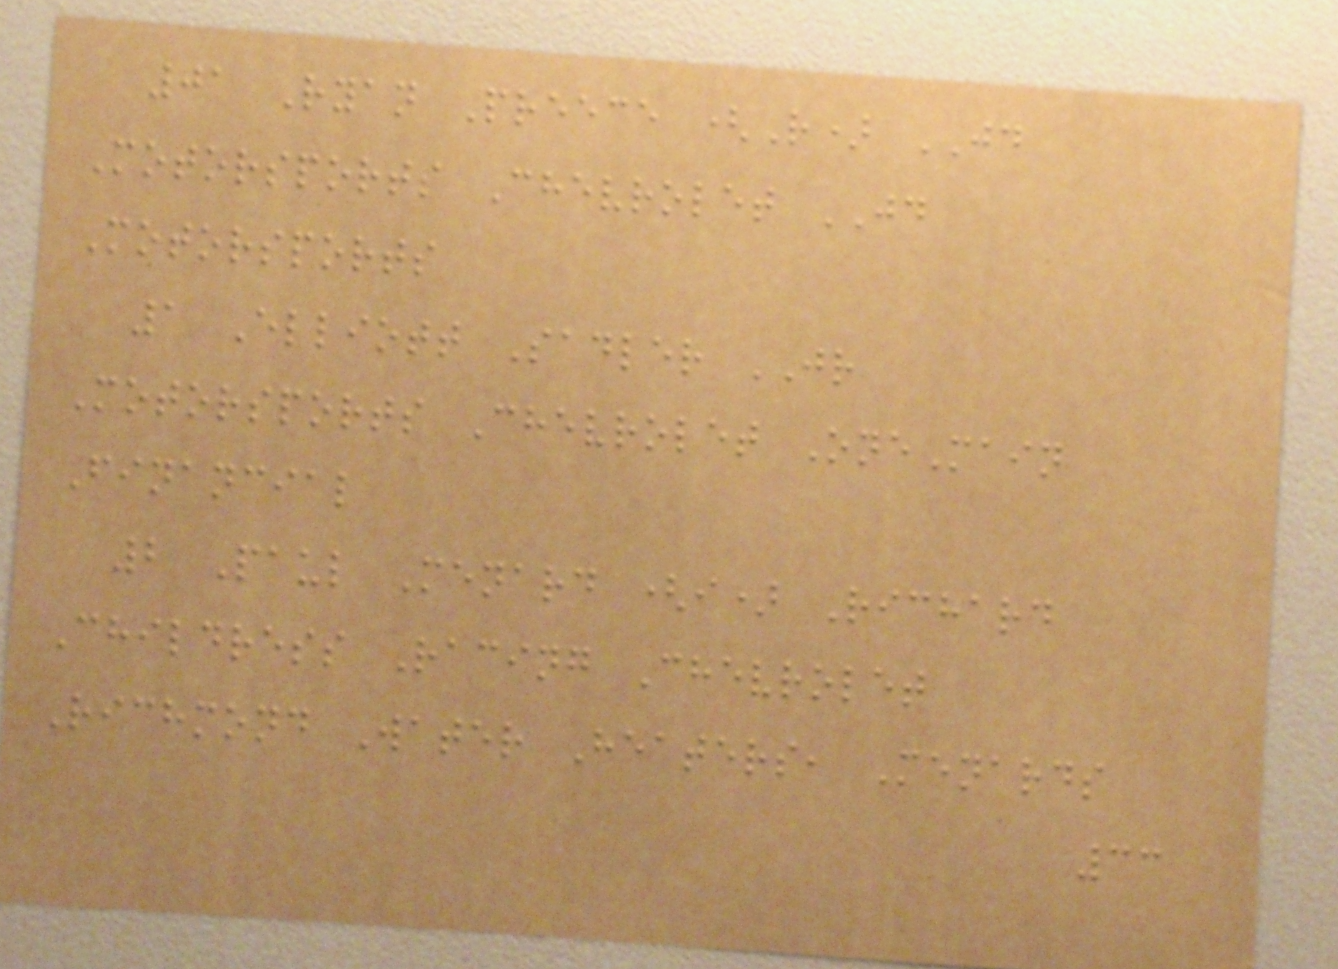01 Ryan Preece (R) JD
Motorsports Chevrolet JD
Motorsports
1 Elliott Sadler JR
Motorsports Chevrolet OneMain
Financial
2 Paul Menard (i) Richard
Childress Racing Chevrolet
Richmond Water Heaters, Menards
33
